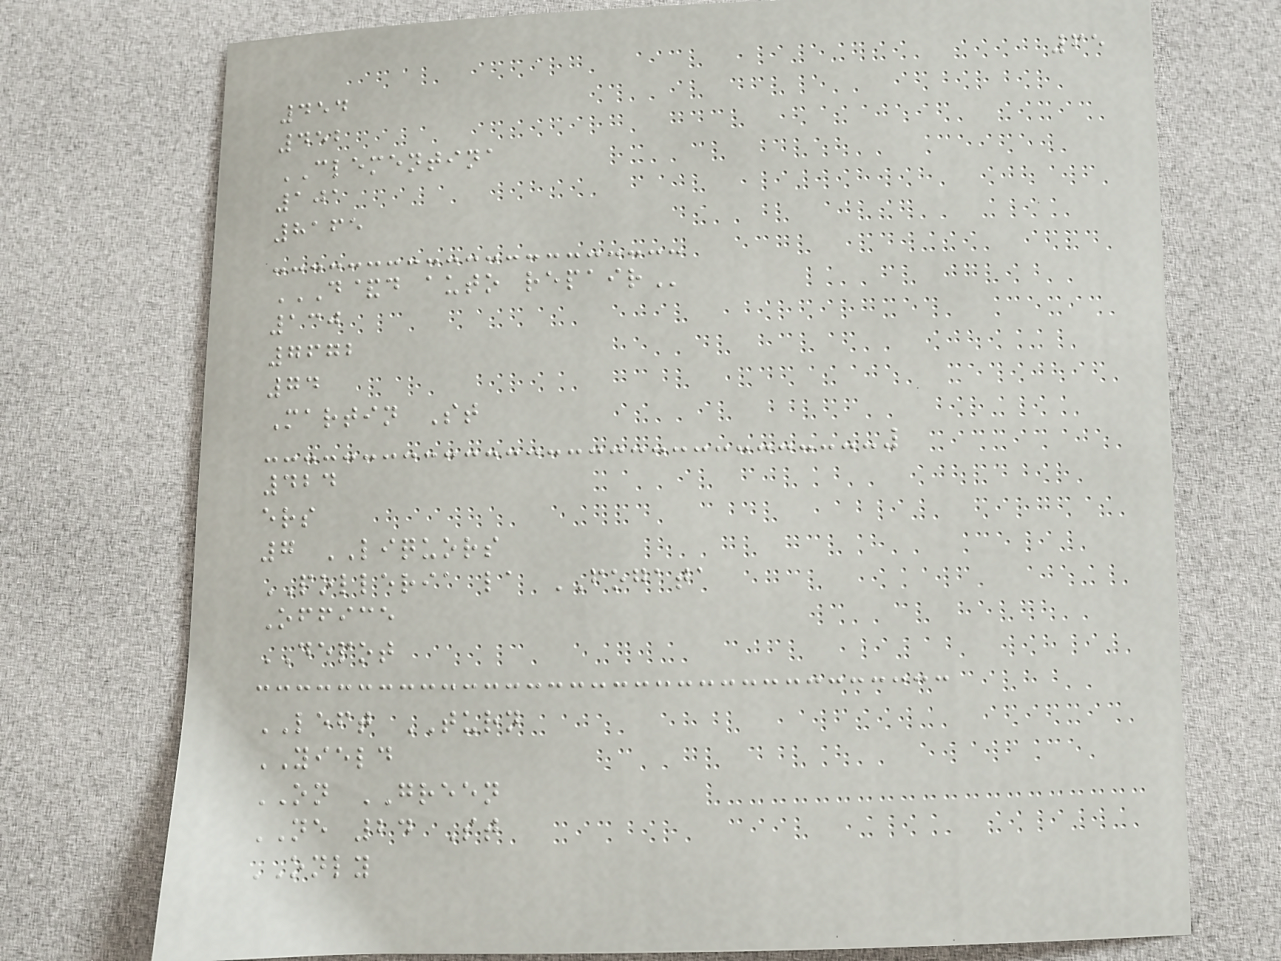65
454
452
CLEMENTINA
101
8165
D&D AUTO REPAIR
130
7672
74
Martin St
424
ers
7 LIQUORS
POLLERIA la FOGATA
Office
DEPOT
LEFT TURN
YIELD
ON GREEN
NE 24 St
ONLY
